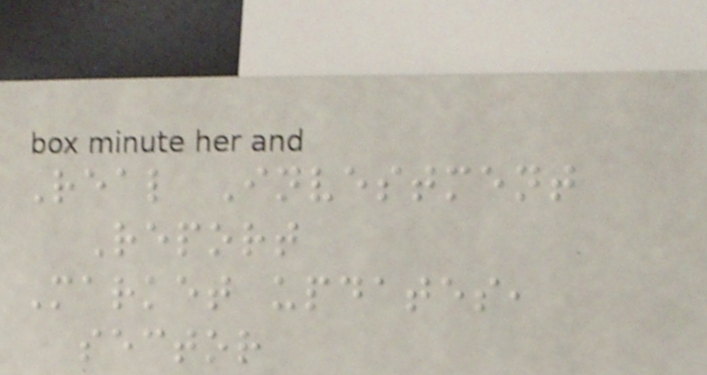Real Investment
Report
Market updates,
sector
